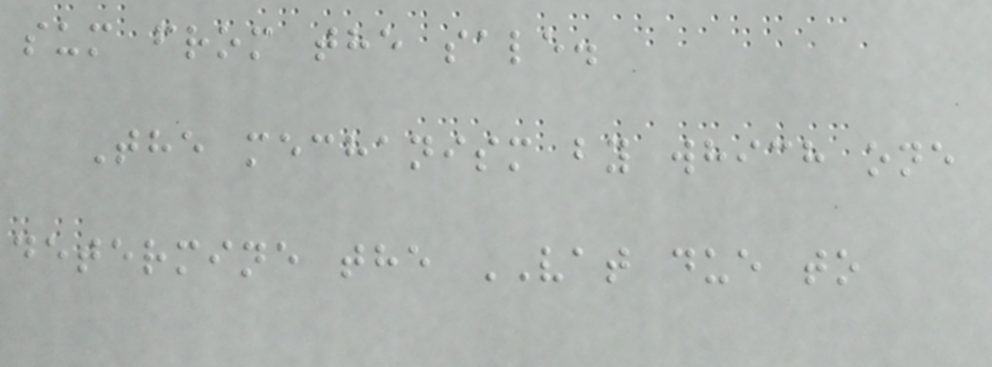sum from the sale.
The mechanism by which one
determine the VAT due to
